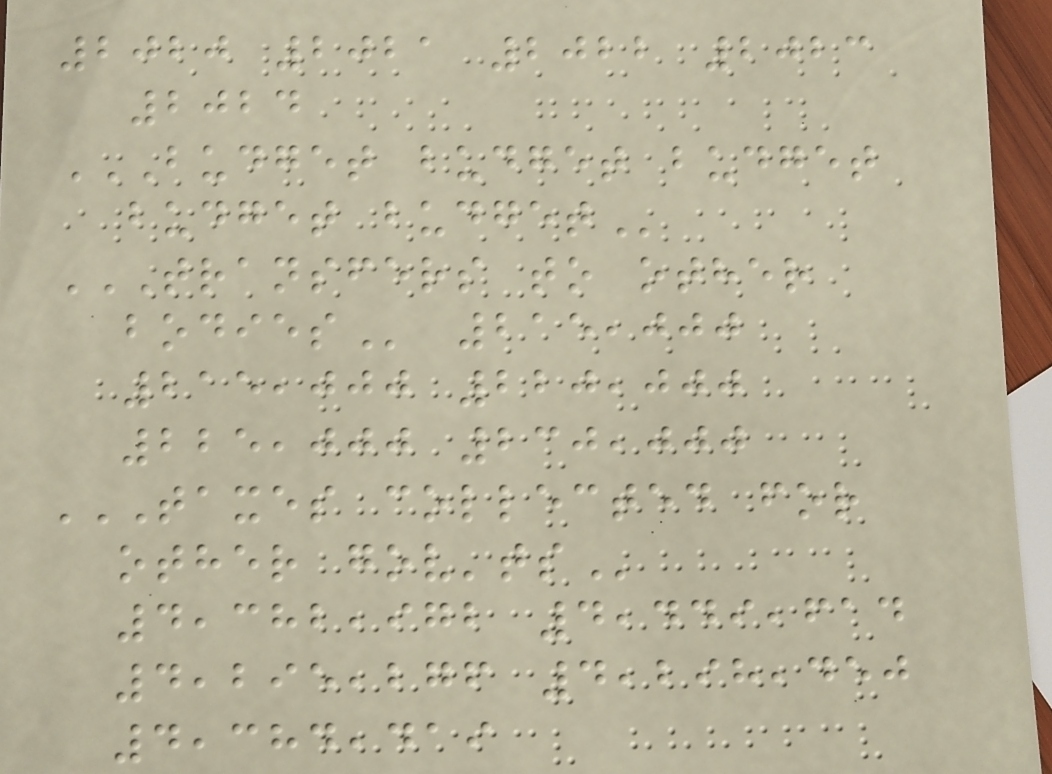2020 2021 2022 2023
2024
BUDGET BUDGET BUDGET
BUDGET BUDGET
TRANSFERS TO OTHER
BODIES 215,000
215,000 220,000
225,000 230,000
TAXES COLLECTED FOR
OTHER GOV'TS
4,382,972 4,449,614
4,295,276 4,298,450
4,384,419
